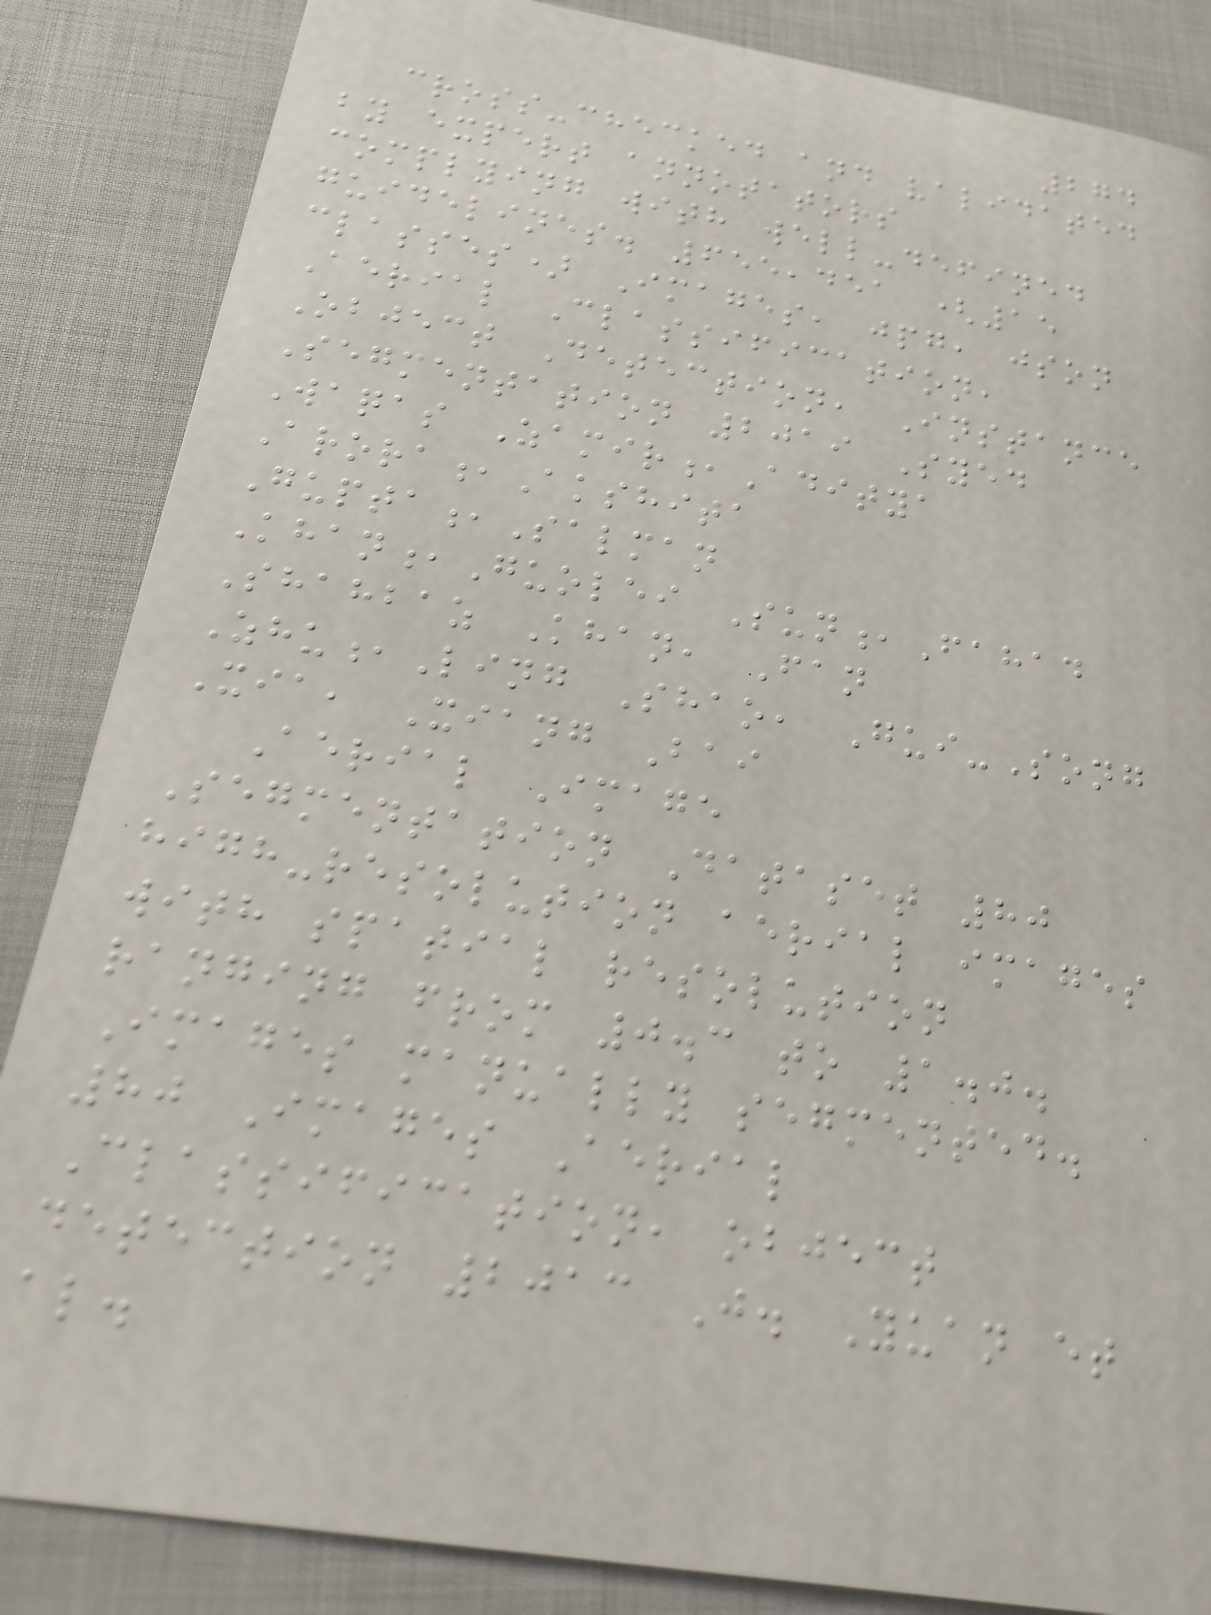274
cross-checked and validated
by expert annotators
complying with well-defined
guidelines. 655,451 (15
classes) Images, jpg, json
Aerial Classification,
Object Detection, Instance
Segmentation 2019 Syed
Waqas Zamir,Aditya
Arora,Akshita
Gupta,Salman
Khan,Guolei Sun,Fahad
Shahbaz Khan, Fan
Zhu,Ling Shao, Gui-Song
Xia, Xiang Bai
Aerial Image
Segmentation Dataset 80
high-resolution aerial images
with spatial resolution
ranging from 0.3 to 1.0.
Images manually segmented.
80 Images Aerial
Classification, object
detection 2013 J. Yuan et
al.
